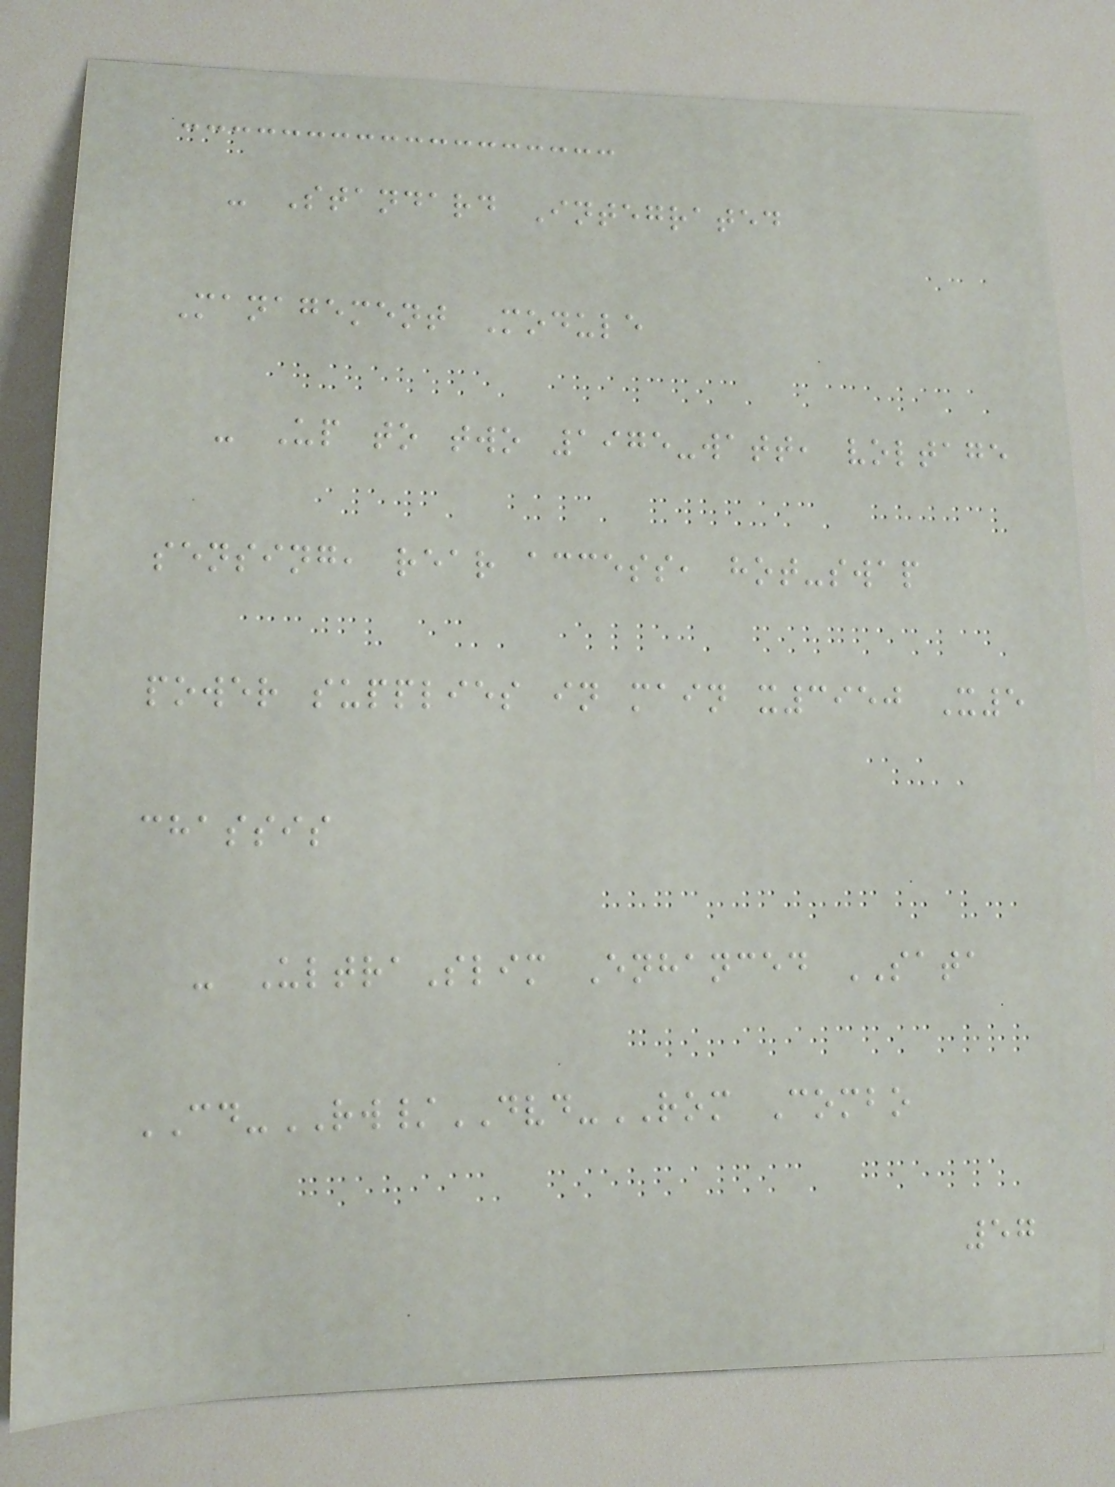- Standard Integrated
Management Module
- Up to two 1975-watt, voltage
sensing, rear access, hot-swap
power supplies in main x3950 X5
chassis
- UltraSlim Enhanced SATA
CD-RW/DVD-ROM Combo
57
